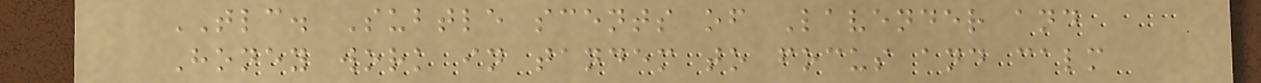TLC. Subtle scents of Lavender and
Honey work in tandem to focus and calm
